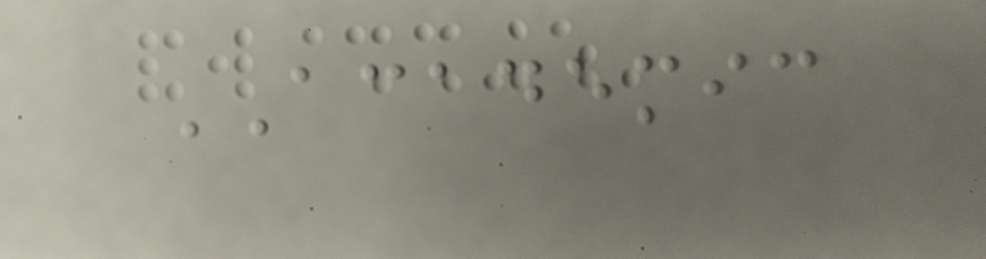ACADEMIC
